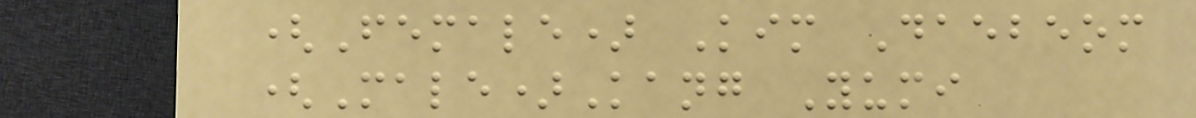(Female) Kim Daebeom
(Male)Kang Yumi
